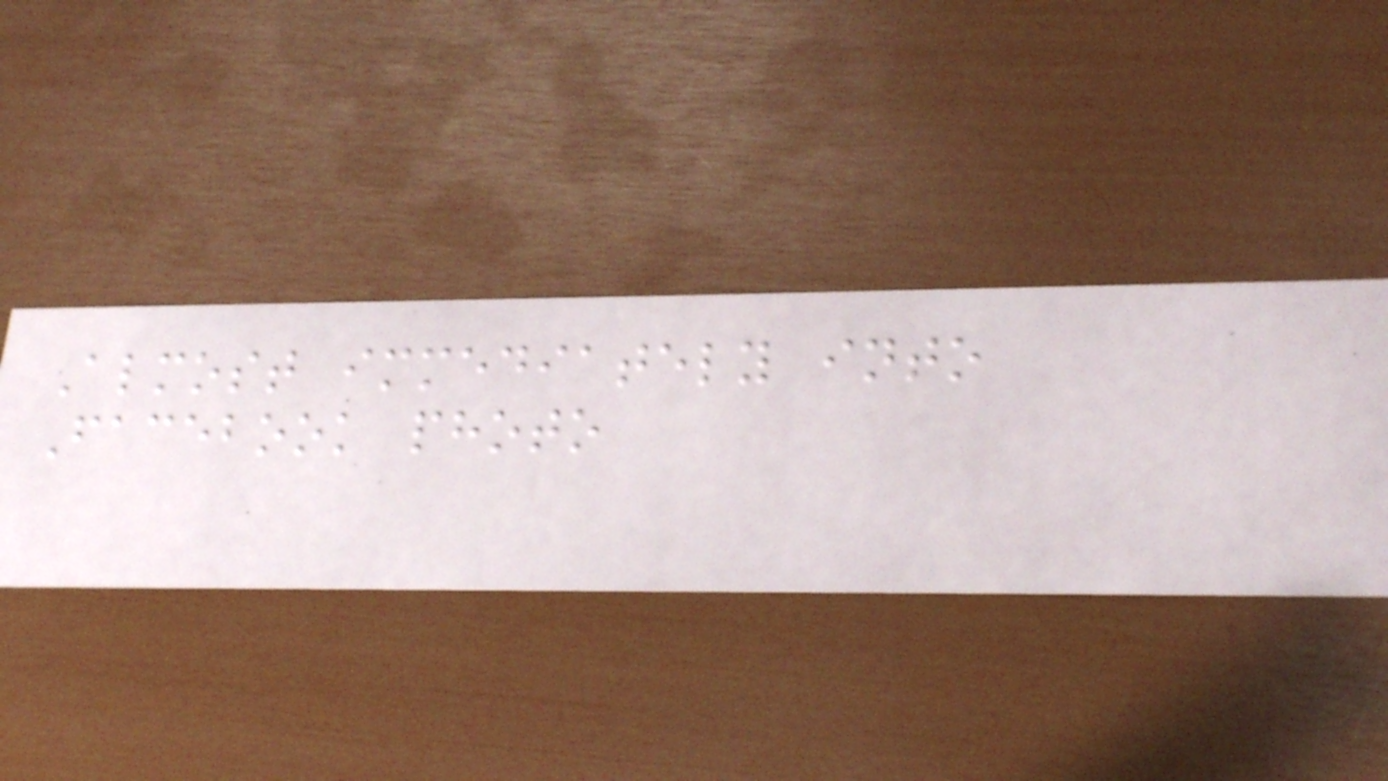Almost immediately into
Facebook photo
